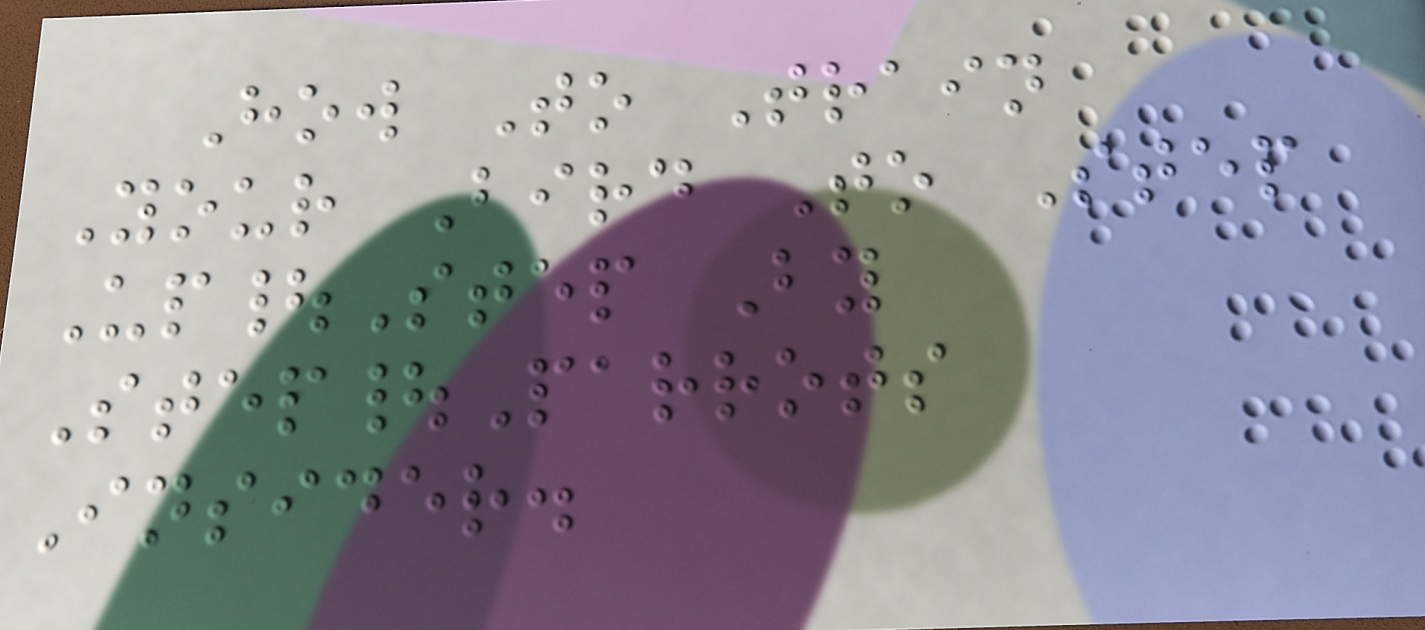How To Train
Your Bird To Step
Up|Step By
Step|Parrots
Insider.
